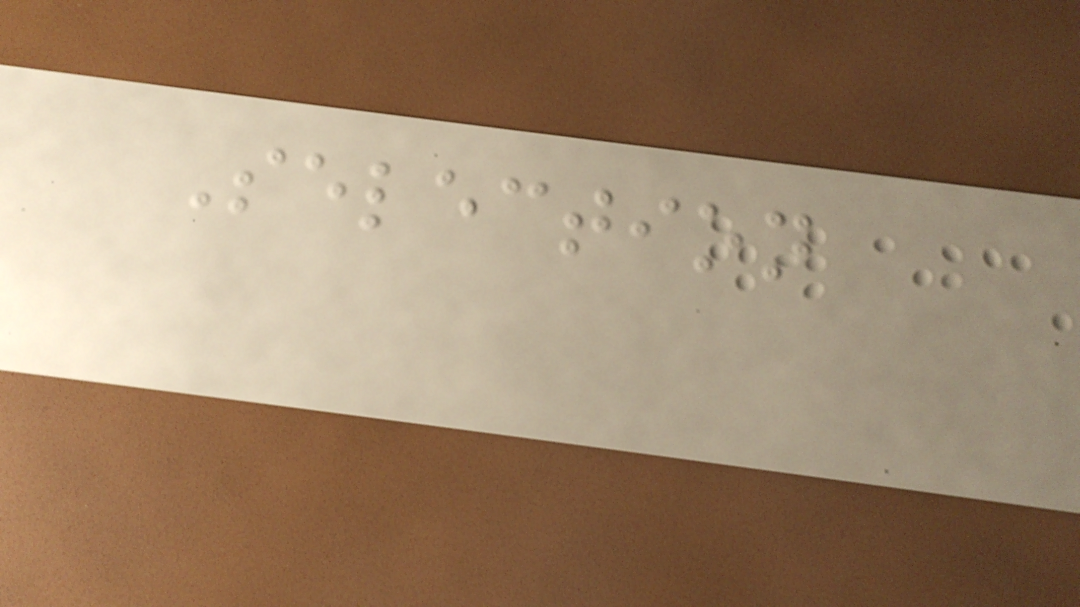Selection
